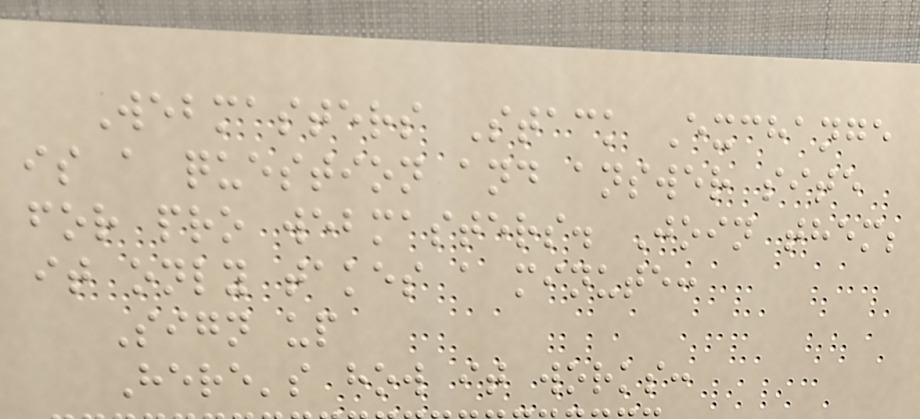Webmasters Stack Exchange
is a question and answer site
for pro webmasters. Join them;
it only takes a minute:
Sign up
Here's how it works:
